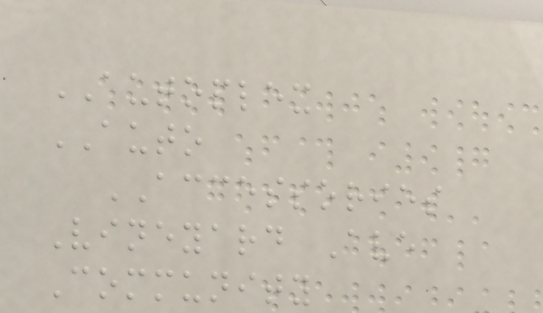AUTOPLEX
AUTO
ACCESSORIES
Vineyard Ave
Community
